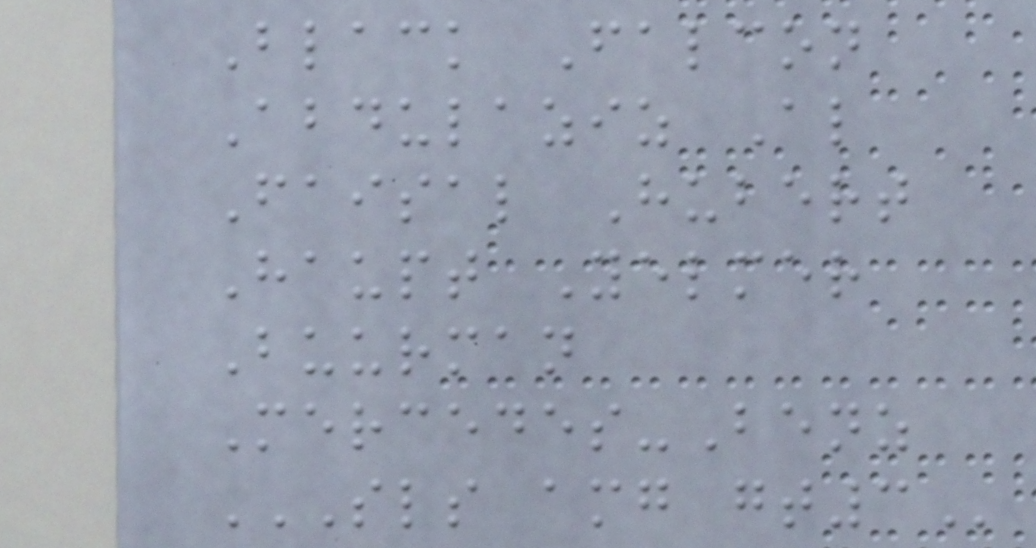Black Falcon
Abdulaziz Al
Faisal Hubert
Haupt Yelmer
Buurman
Mercedes-Benz
SLS AMG GT3
